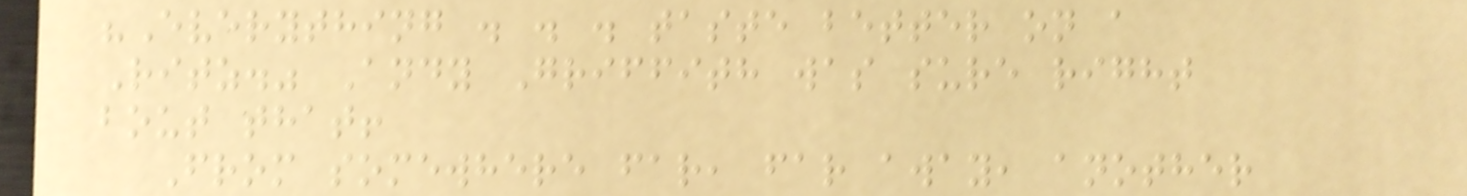"Everything . . . taste better on a
Ritz." Andy Griffith was sure right
bout that!
From somewhere far, far away, another
